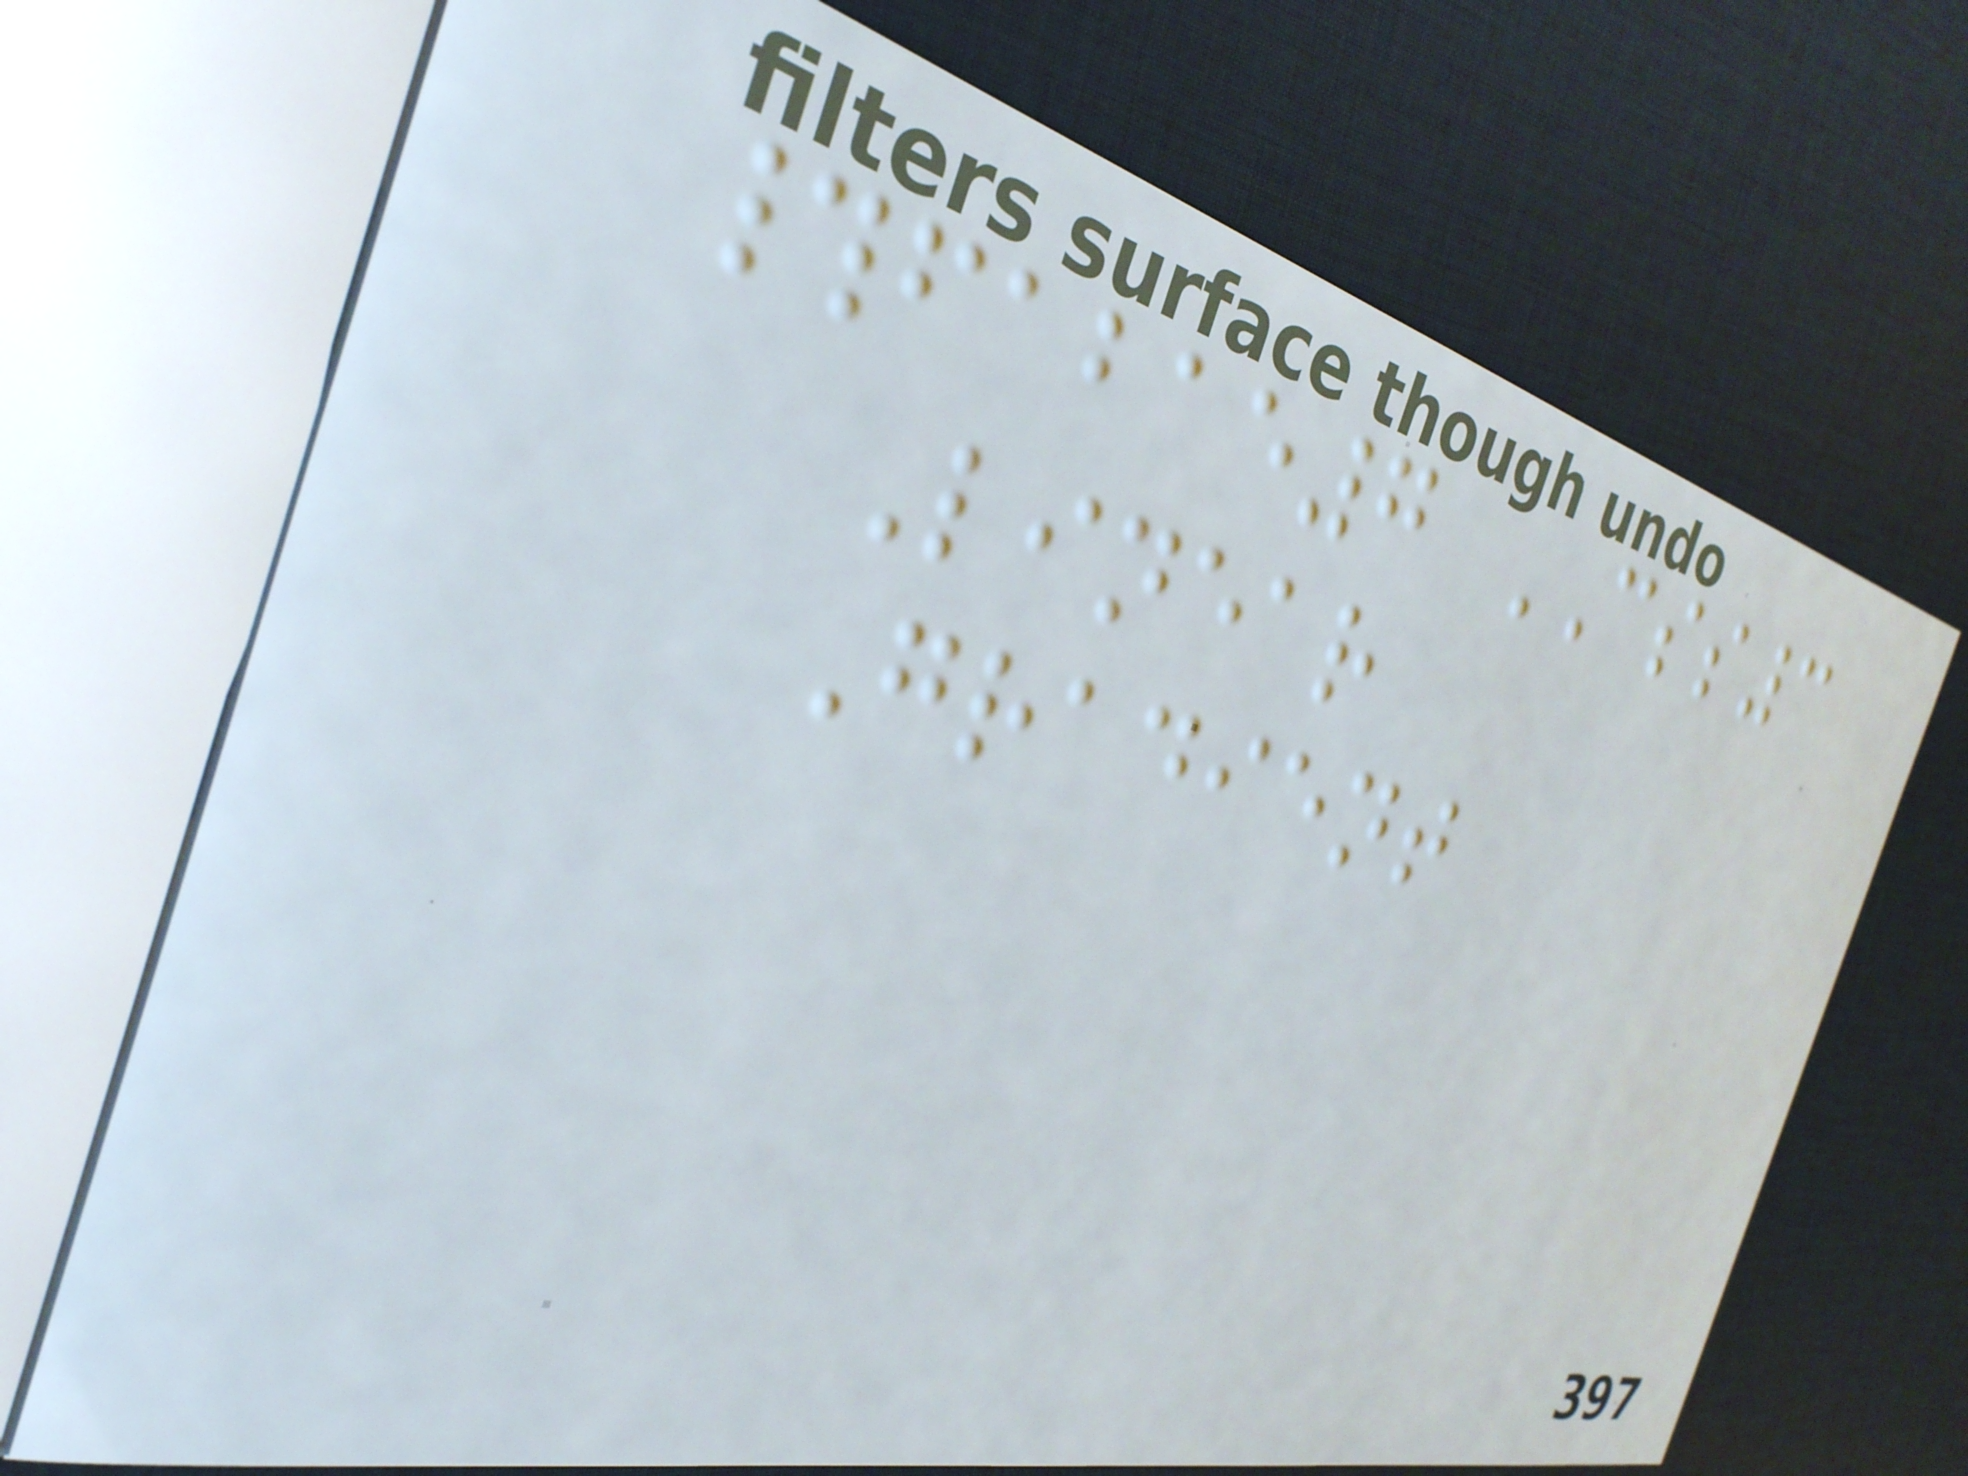#fabae7 CSS3
Linear
Gradient
